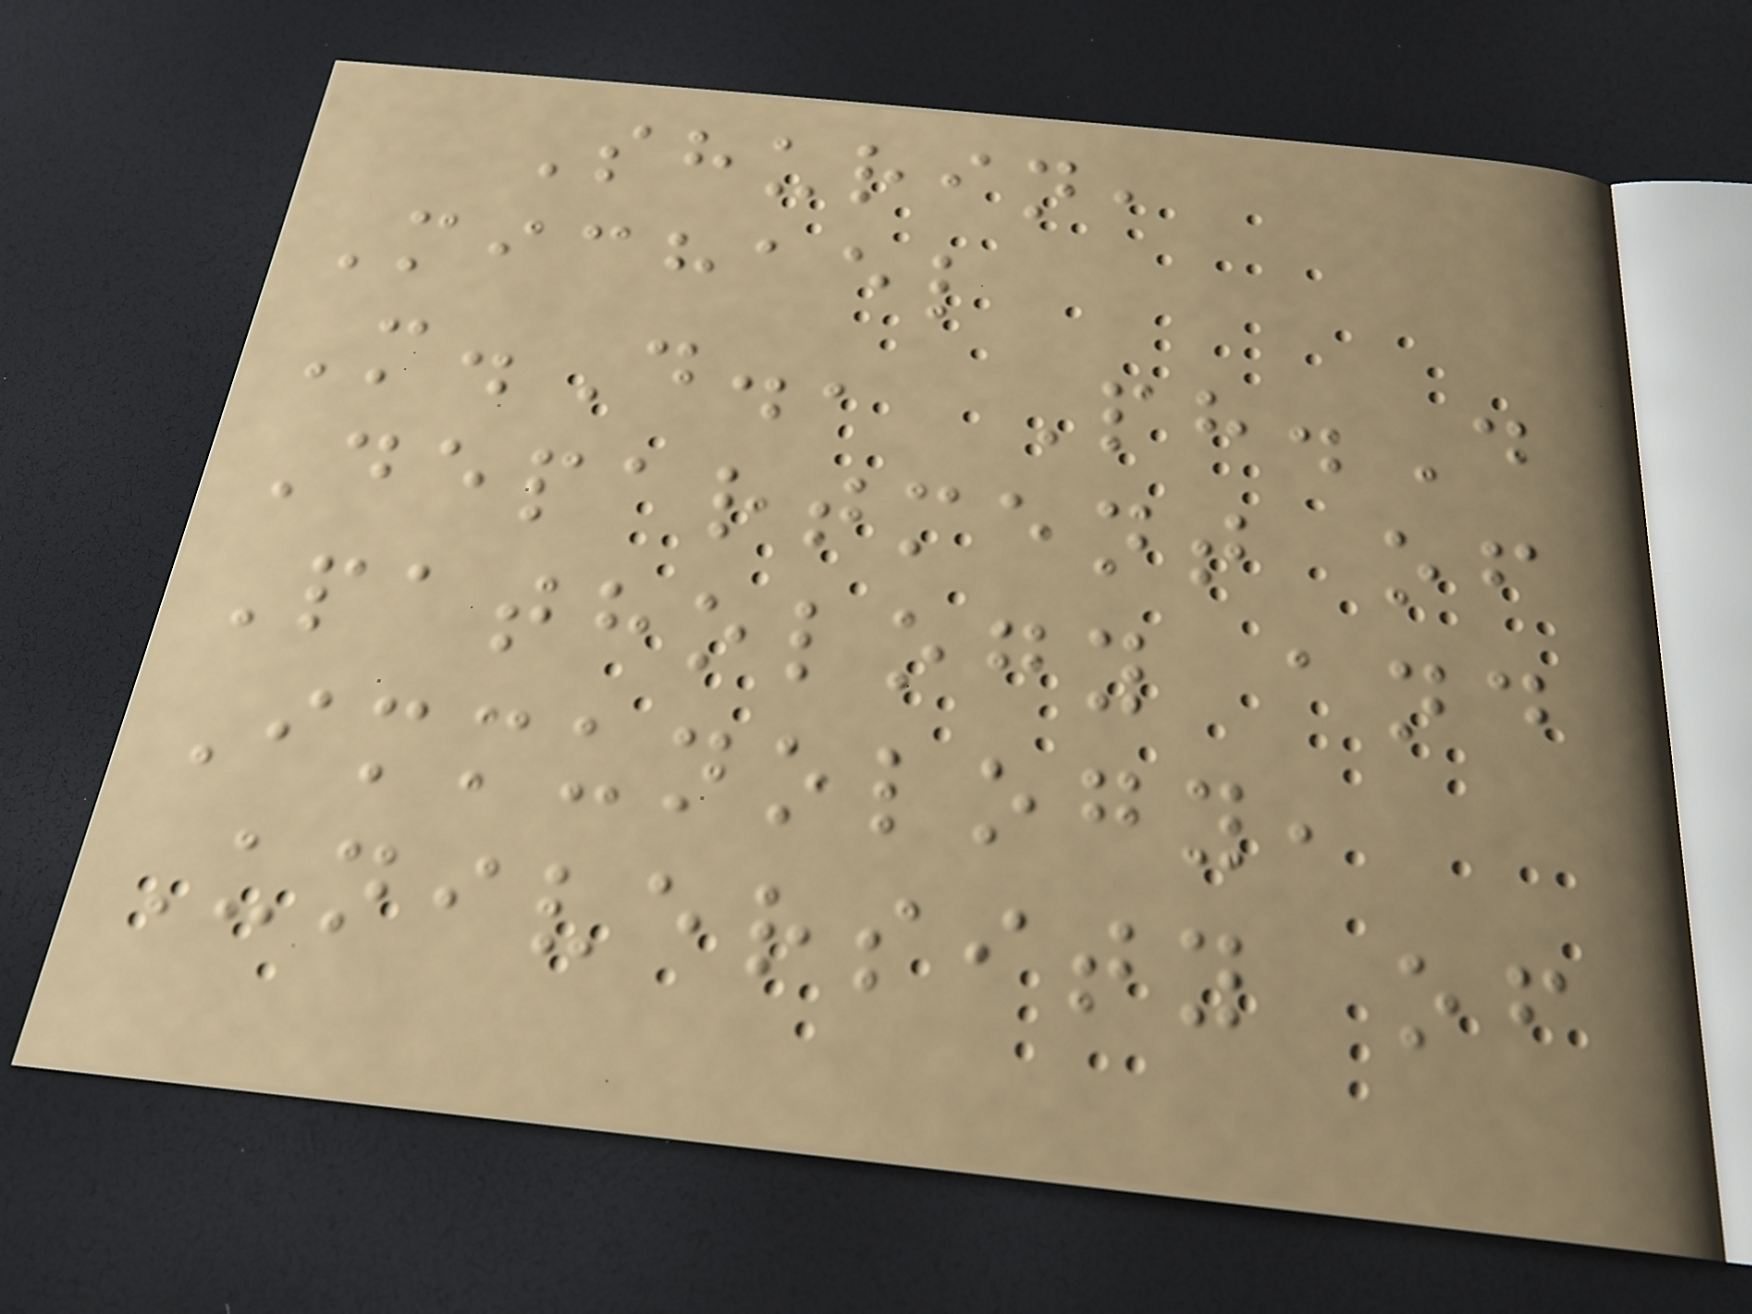Shurin,
Michael
M.D., Ph.D
Department of
Pathology and
Immunology,
University of
